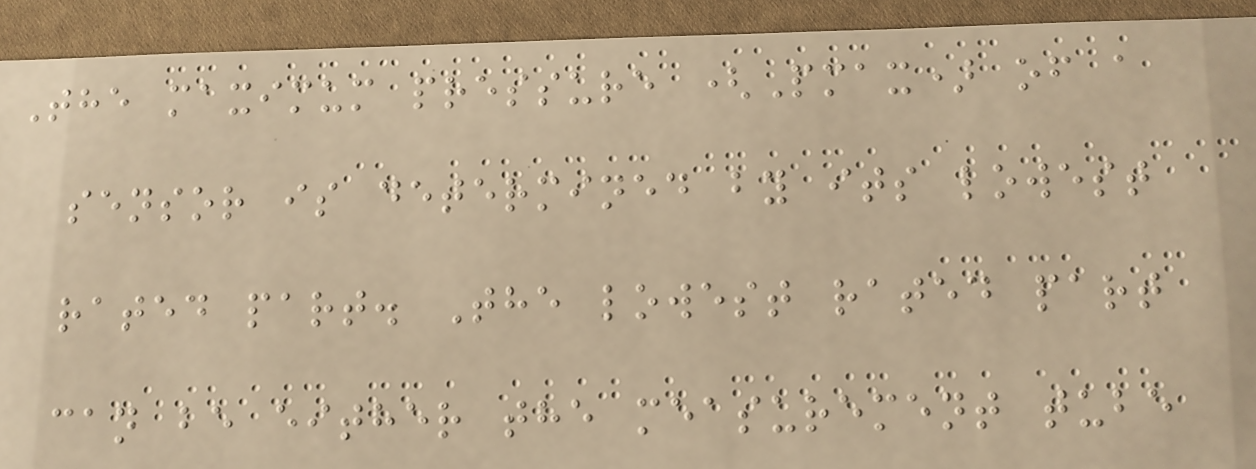The maximum pressure (Pmax) of a
sensor is determined by its lowest
rated part. The lowest rated part
can be either the measurement tube
